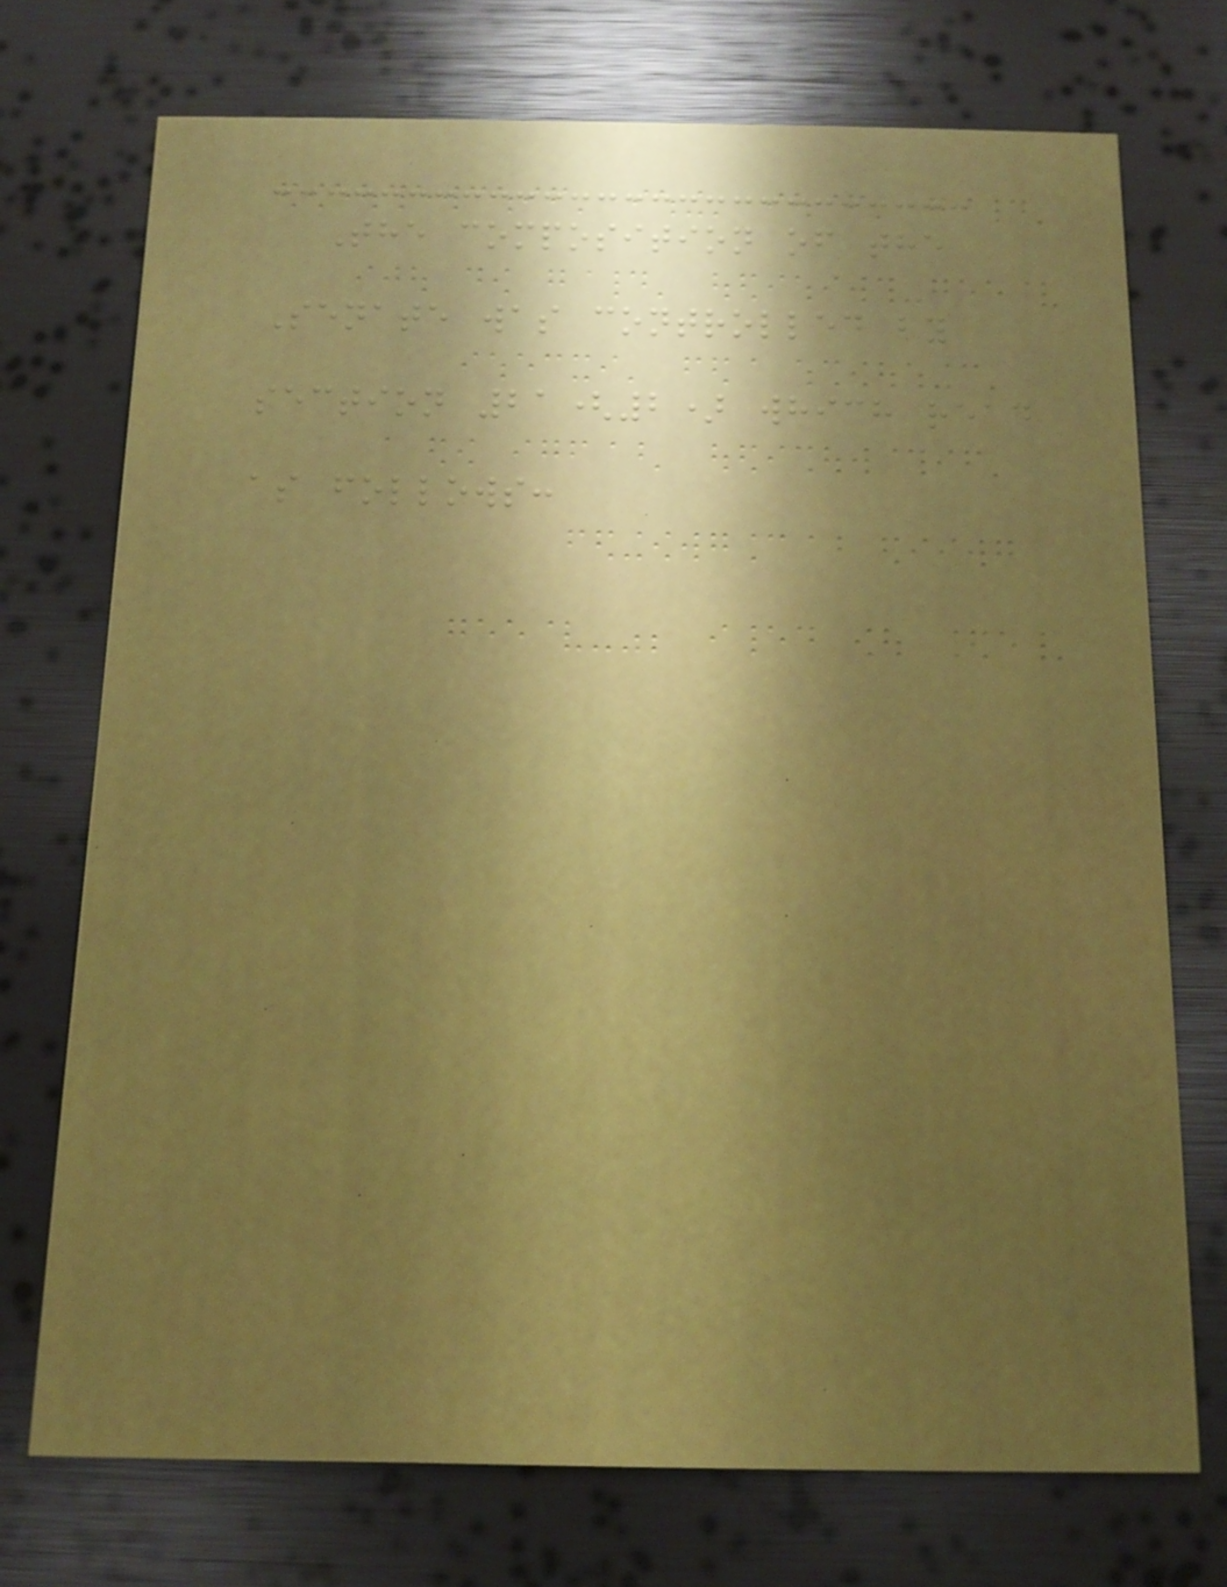The composition of the
Senate was controlled by
section 21(2) which read
as follows:
